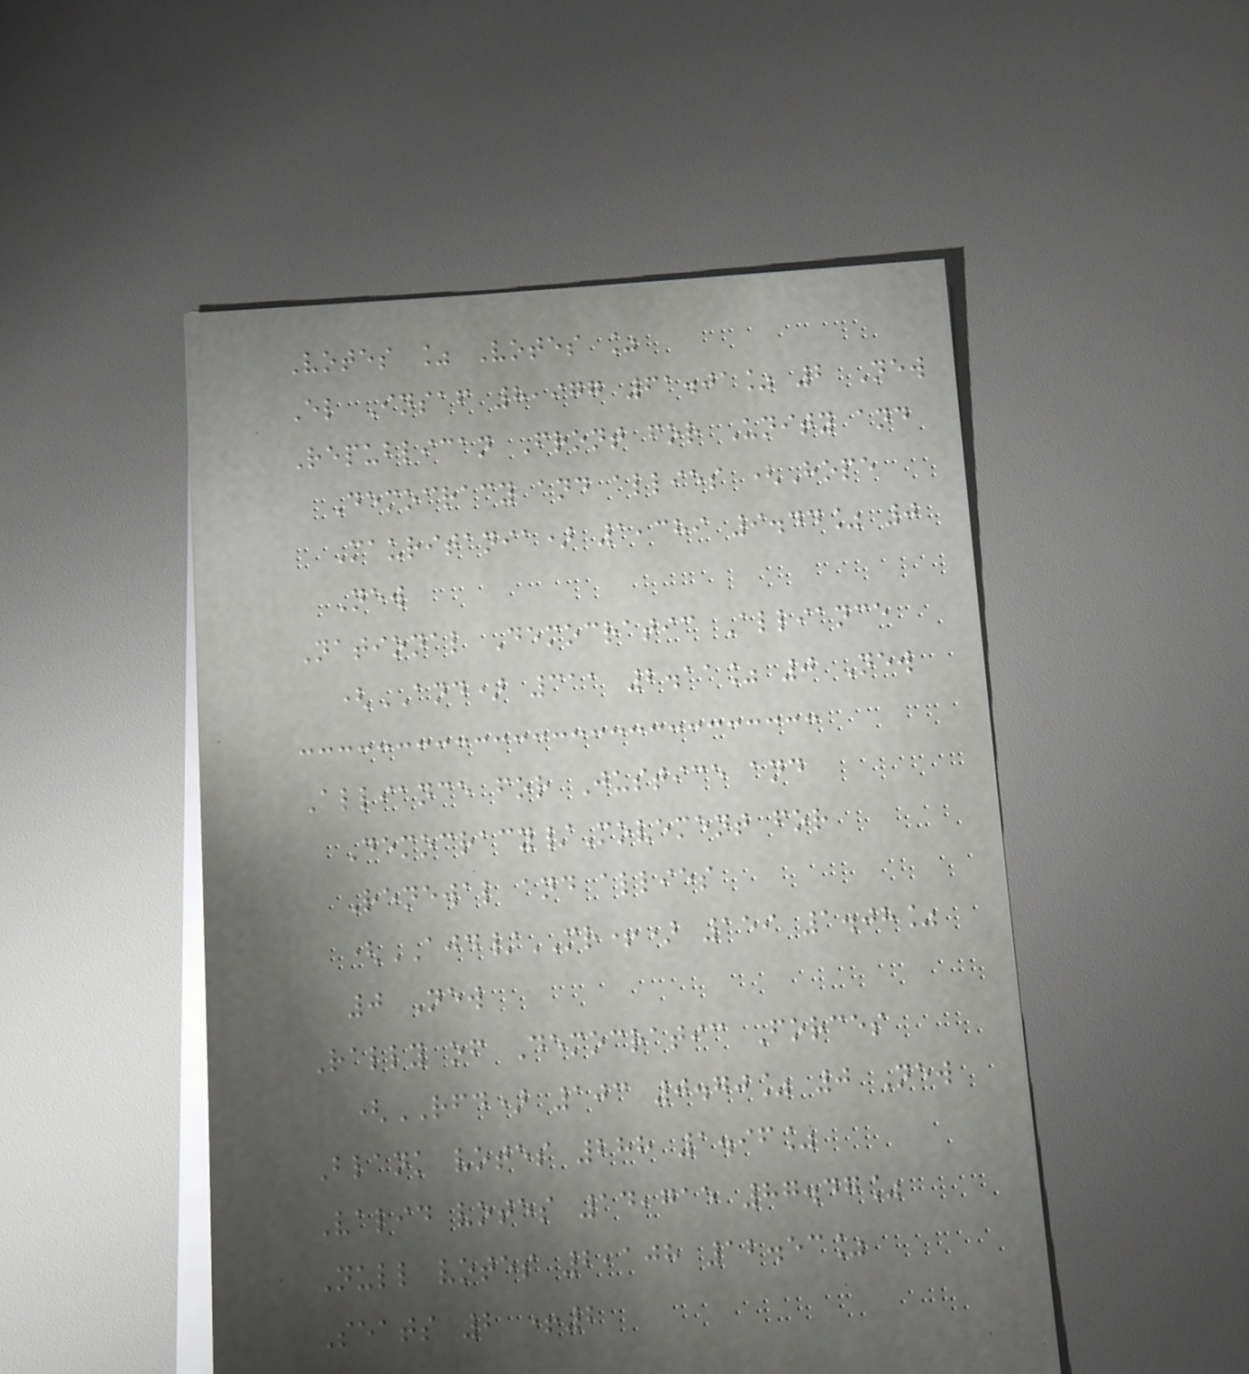Votes % Votes %
El Insaf 8,977 61.01% 2 New
Republican Front for Unity and
Democracy and allies (Hope
Mauritania) 1,389 9.44% 0
New
National Democratic Alliance
(AND) 311 2.11% 0 New
Alliance for Justice and
Democracy/Movement for
Renewal and allies
(AJD/MR+) 159 1.08%
0 New
Rally of Democratic Forces
(RFD) 103 0.70% 0 New
Blank votes 288 1.96%
Valid votes 14,715 87.47%
Null votes 2,108 12.53%
Seats 2 +2
